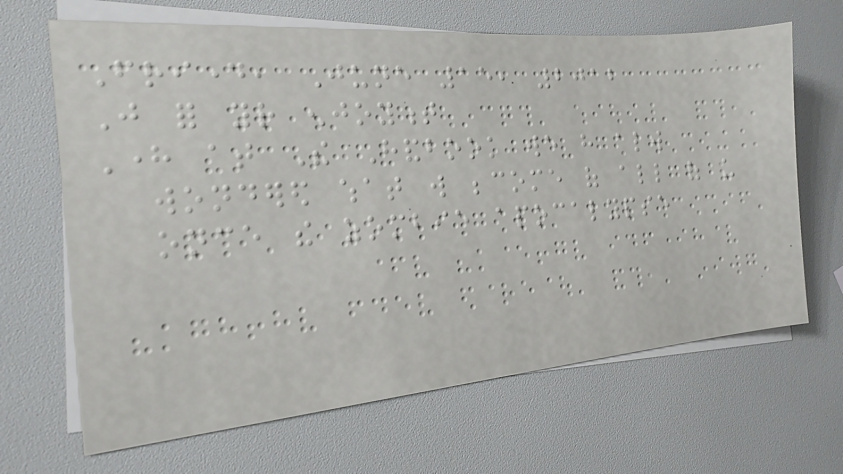Friday, June 15, 2012
Just for your enjoyment
Here at The Handbook we have always
wondered what will become of all of us
once the zombie apocalypse
